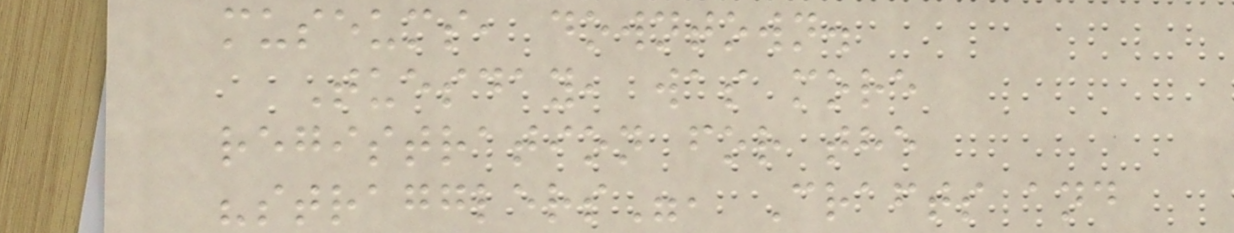museums, downtown.
Tuesday, was more
registration for the
"stragglers", Crafts and
